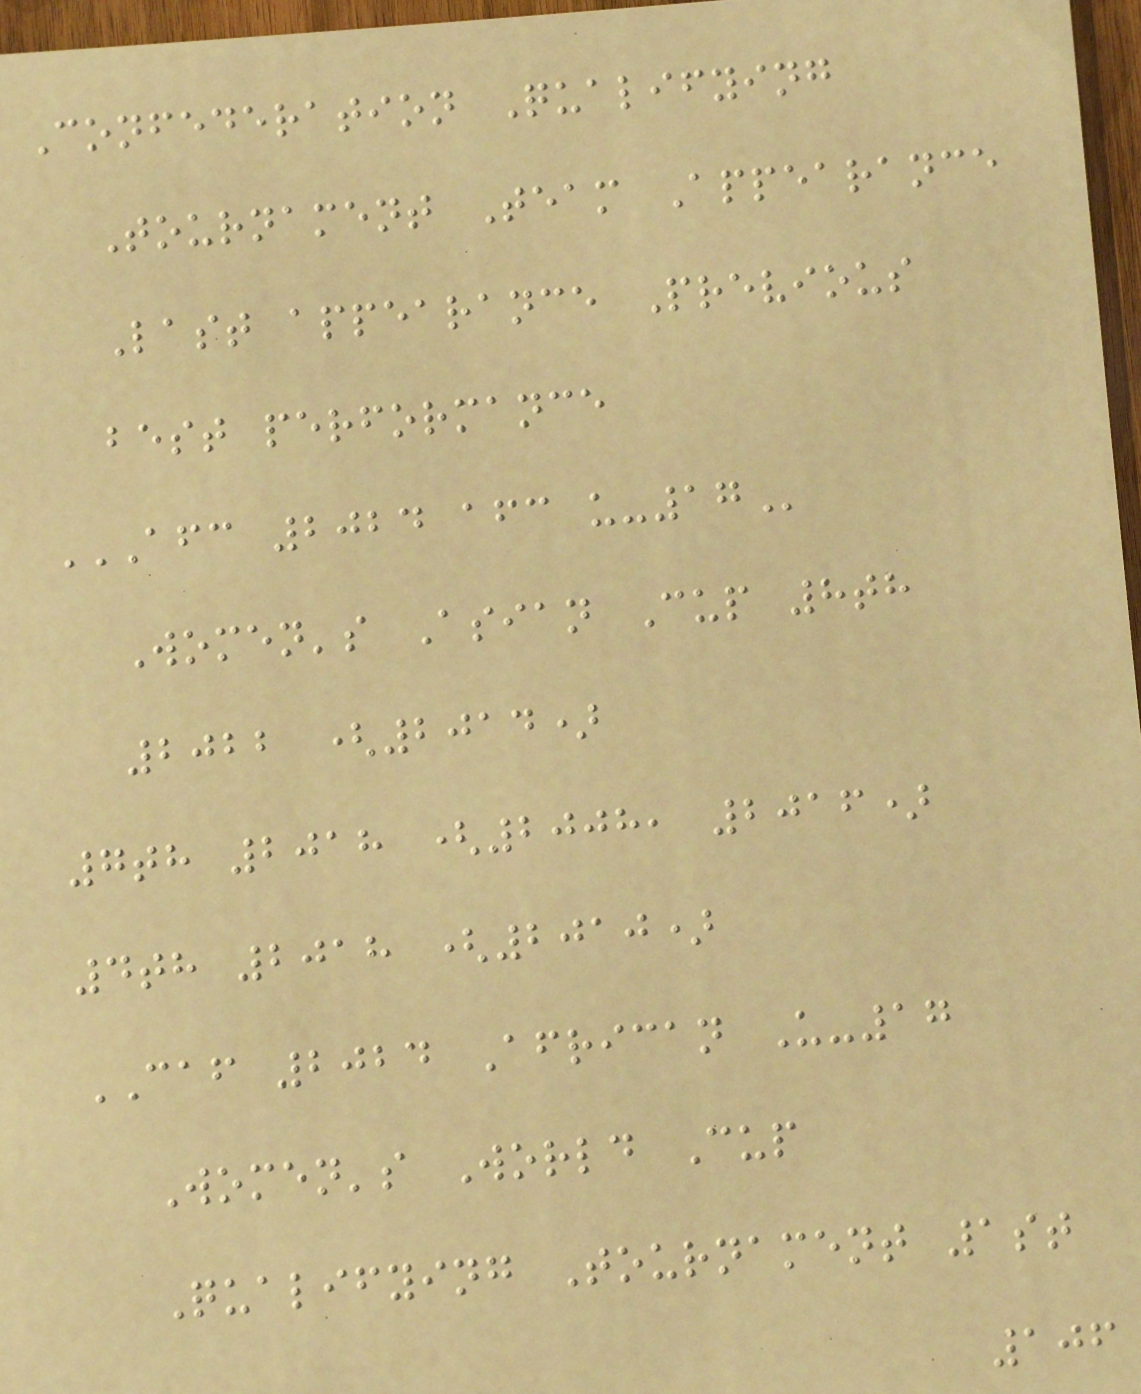Confederation Qualifying
Tournament Team Appearance
Last appearance Previous
best performance
AFC 2024 AFC U-17
Women's Asian Cup 8th
2022 (2014)
7th 2018 (2008, 2016)
4th 2018 (2010)
CAF 2024 African U-17
Women's World Cup
Qualifying Tournament 1st
106
